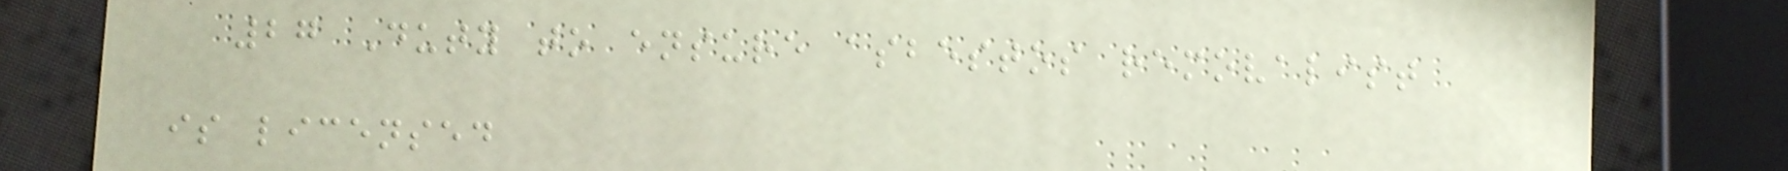27 Duty to ensure asbestos removalist
is licensed
